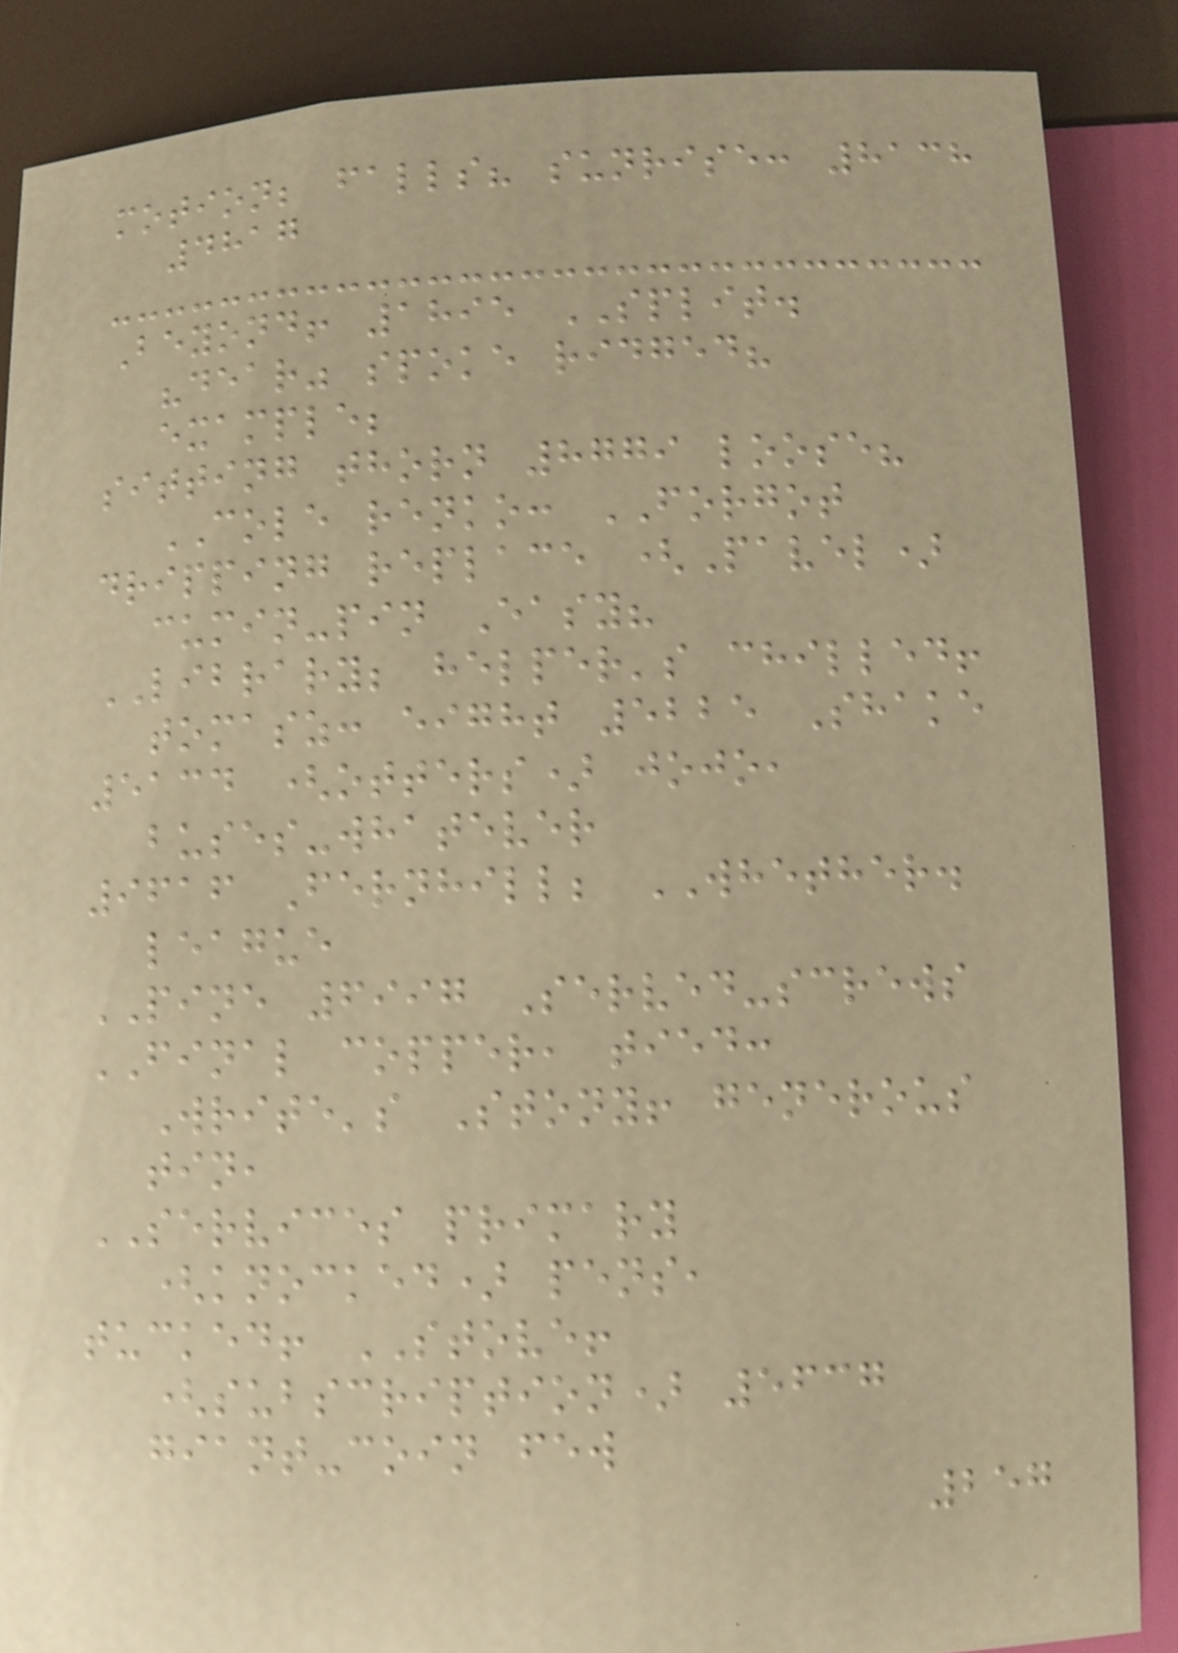motion; falls? sunrise: 8138
4817
Beyond! 1895 SPLIT.
"dear" spoke ridged?
example;
sitting thorn 8779 loose?
COLE renko: FORGOT
dripping replace (Pavel)
cumin-pin Easy?
LIBRARY; helper's chilled!
tomasz: eight 5225 Shake
5134 (otters) jojo,
buses-whatever
9616 Fernhill; WHETHER.
league
PINE 6997 Served-screws
FINAL copper, tied:
Write's Stony! generous
tin,
SERVICES primary
(knocked) pens,
tucked! STOVE!
(subscription) 5637
giant-coin few
257
